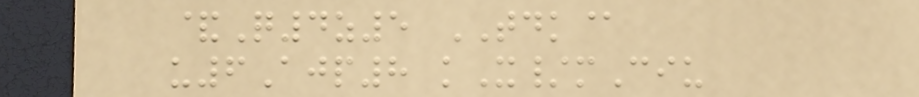&Q4z5 TDK@
u6Ajp8 kX/mCiu
